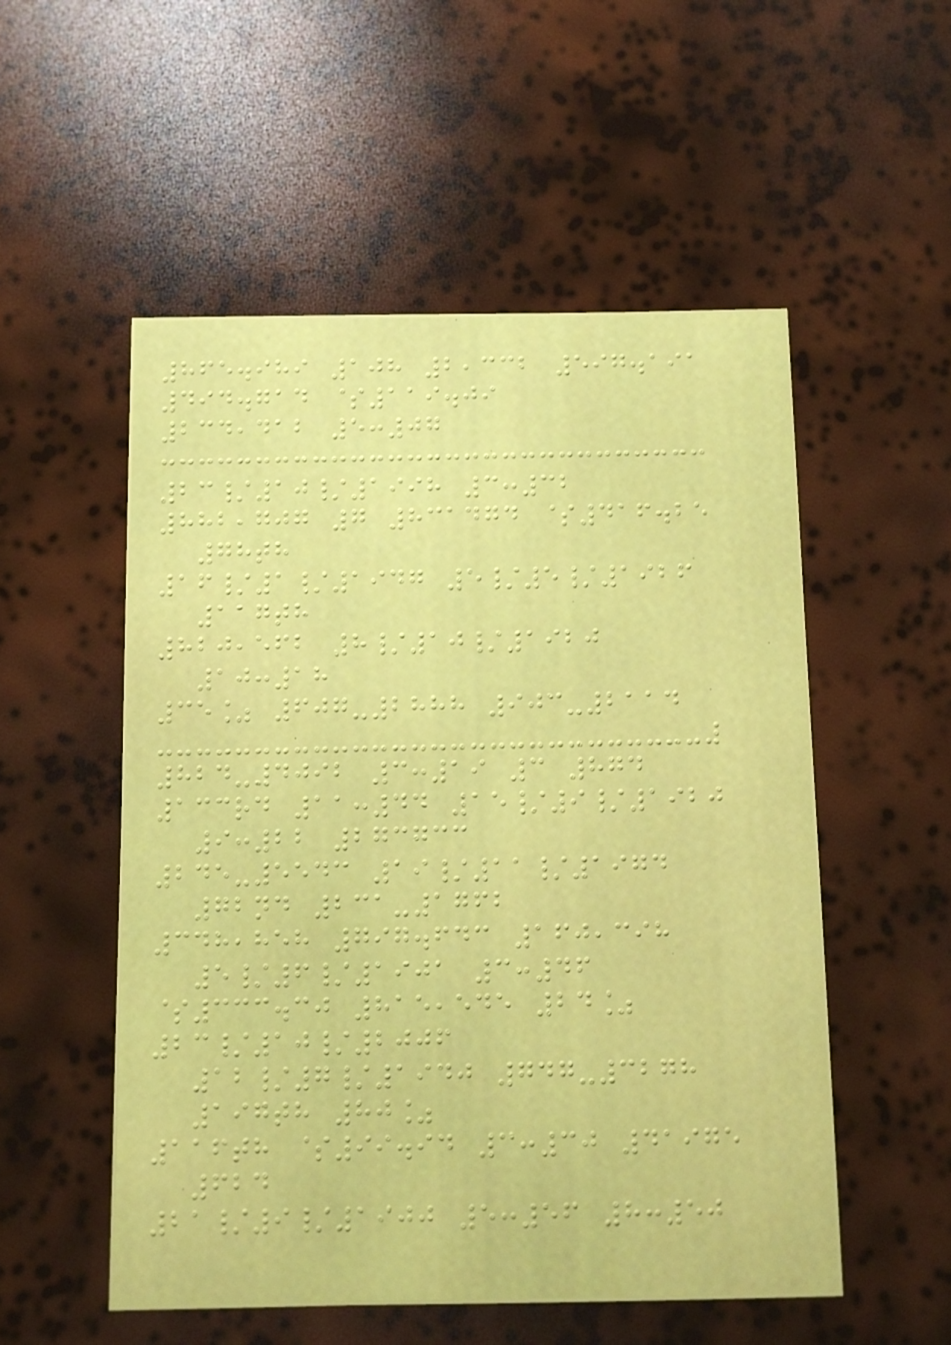865.989 108 2,332 597.191
494.714 $119.09
234,412 5:07
23/10/1998 3:32
882,707 7 831474 $416.25
78th
16/1/1947 5/5/1926
117th
820,562 8/10/1920
10:18
35% 607-2888 903-2114
824-4092 3:19 3 874
133rd 11:44 15/9/1920
9:22 273733
245-5543 19/11/1974
72nd 231-1762
348,858 797.643 160,398
5/6/1901 3:46
$333.30 815,545 24%
23/10/2006
12/7/1940 747-3278
197th 80%
116th $99.94 3:30 41975
624
21/9/1900 5:56 8:50
